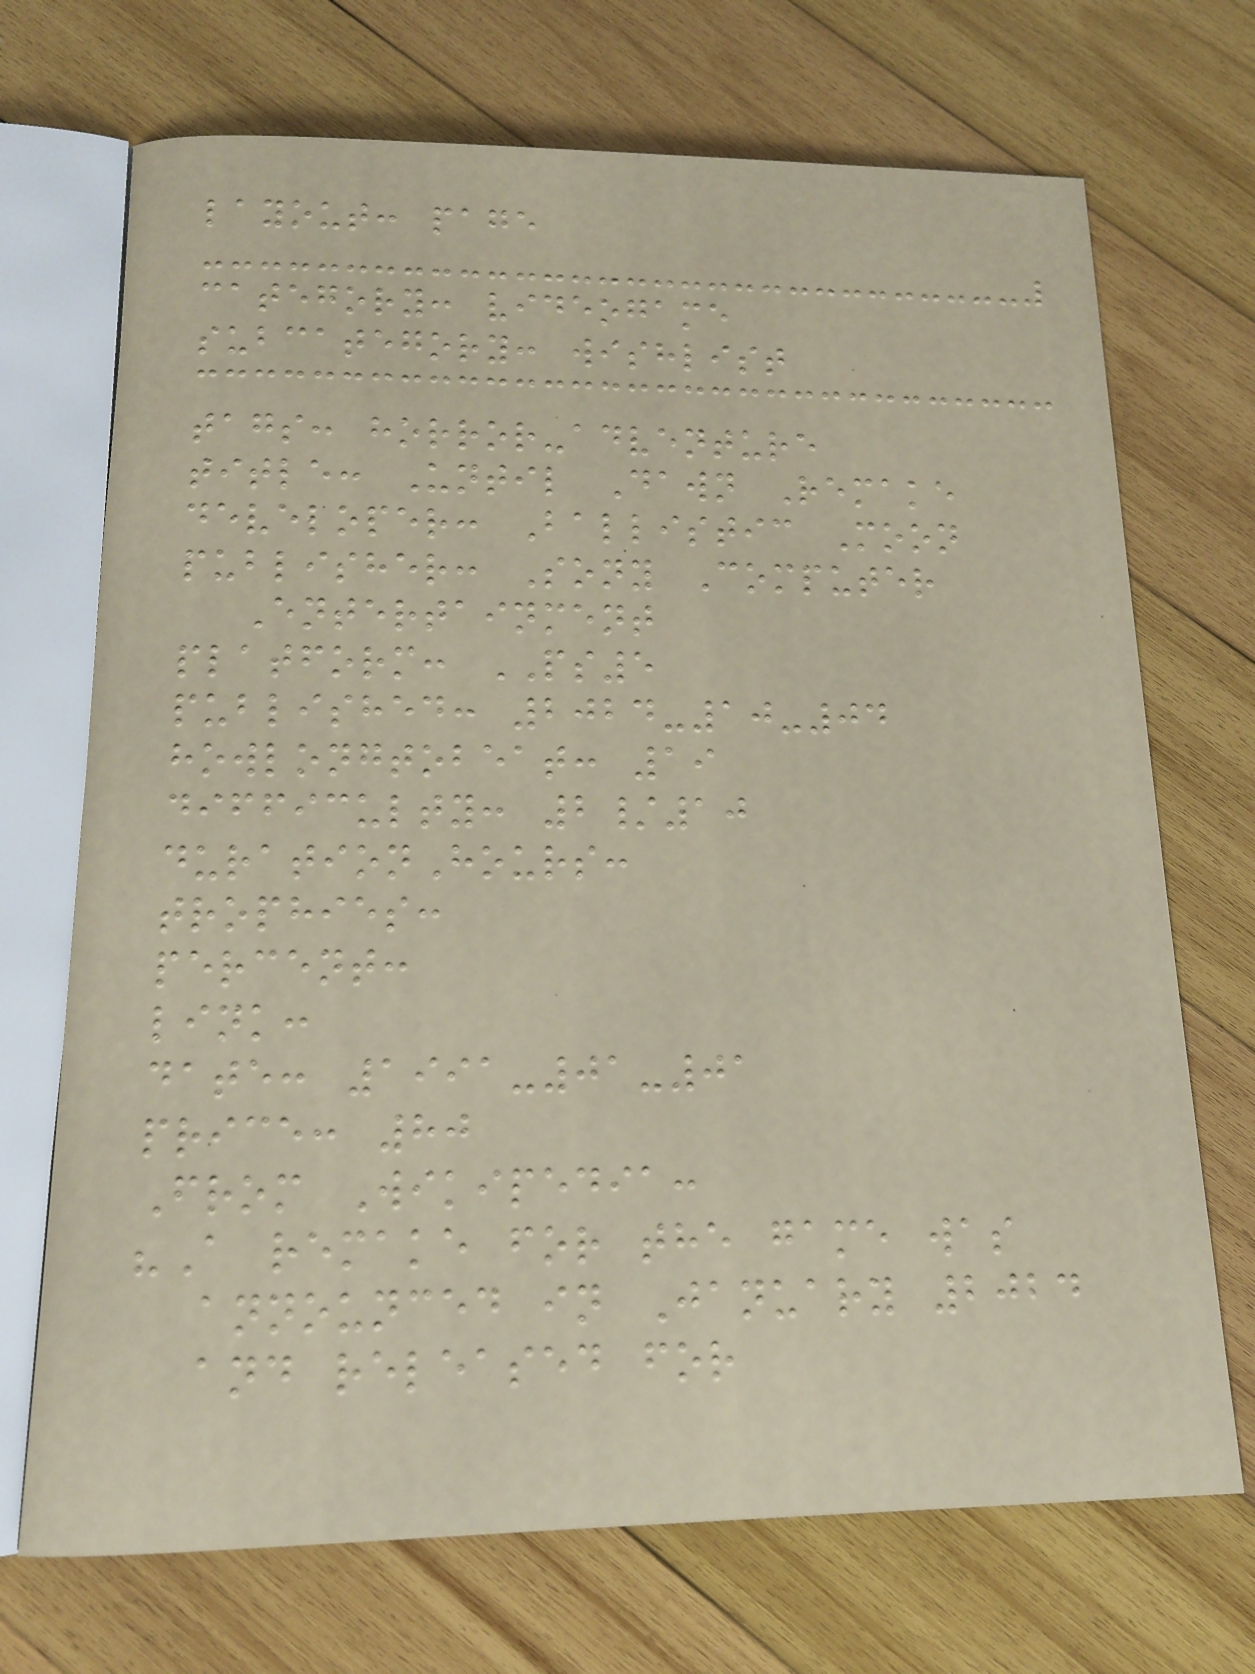layout: page
category: videogame
subcategory: wishlist
tags: horror-adventure
title: Until Dawn Remake
developer: Ballistic Moon
publisher: Sony Computer
Entertainment
platform: PS5
published: 2024-10-04
howlongtobeat: 19
difficulty: 2/10
durationHours:
trophies:
percent:
link:
date: 1991-01-01
price: 80
From Wikipedia:
"A remake for the game was
announced in January 2024
and released for
